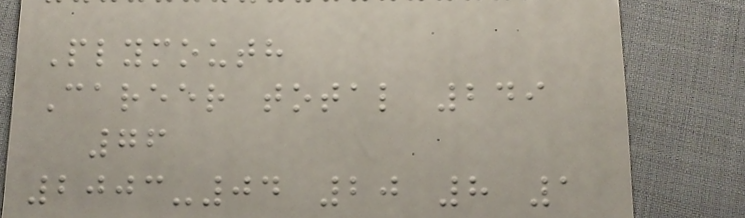Plymouth
Career total 249
76
2003-04 20 8 1
